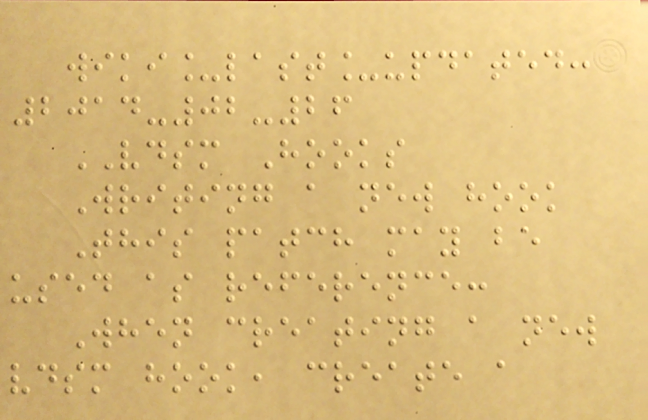wiki_last_updated:
2014-02-26
VDSM Hooks
Writing a new hook
This patch may be
used as reference:
When creating a new
vdsm hook, create a
